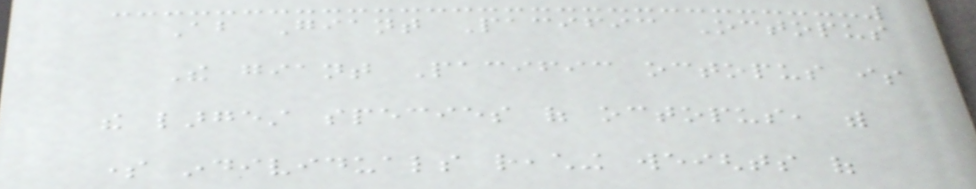About Giant Pacific Octopus
The giant Pacific octopus is
the largest species of octopus, with
some individuals reaching weights of
